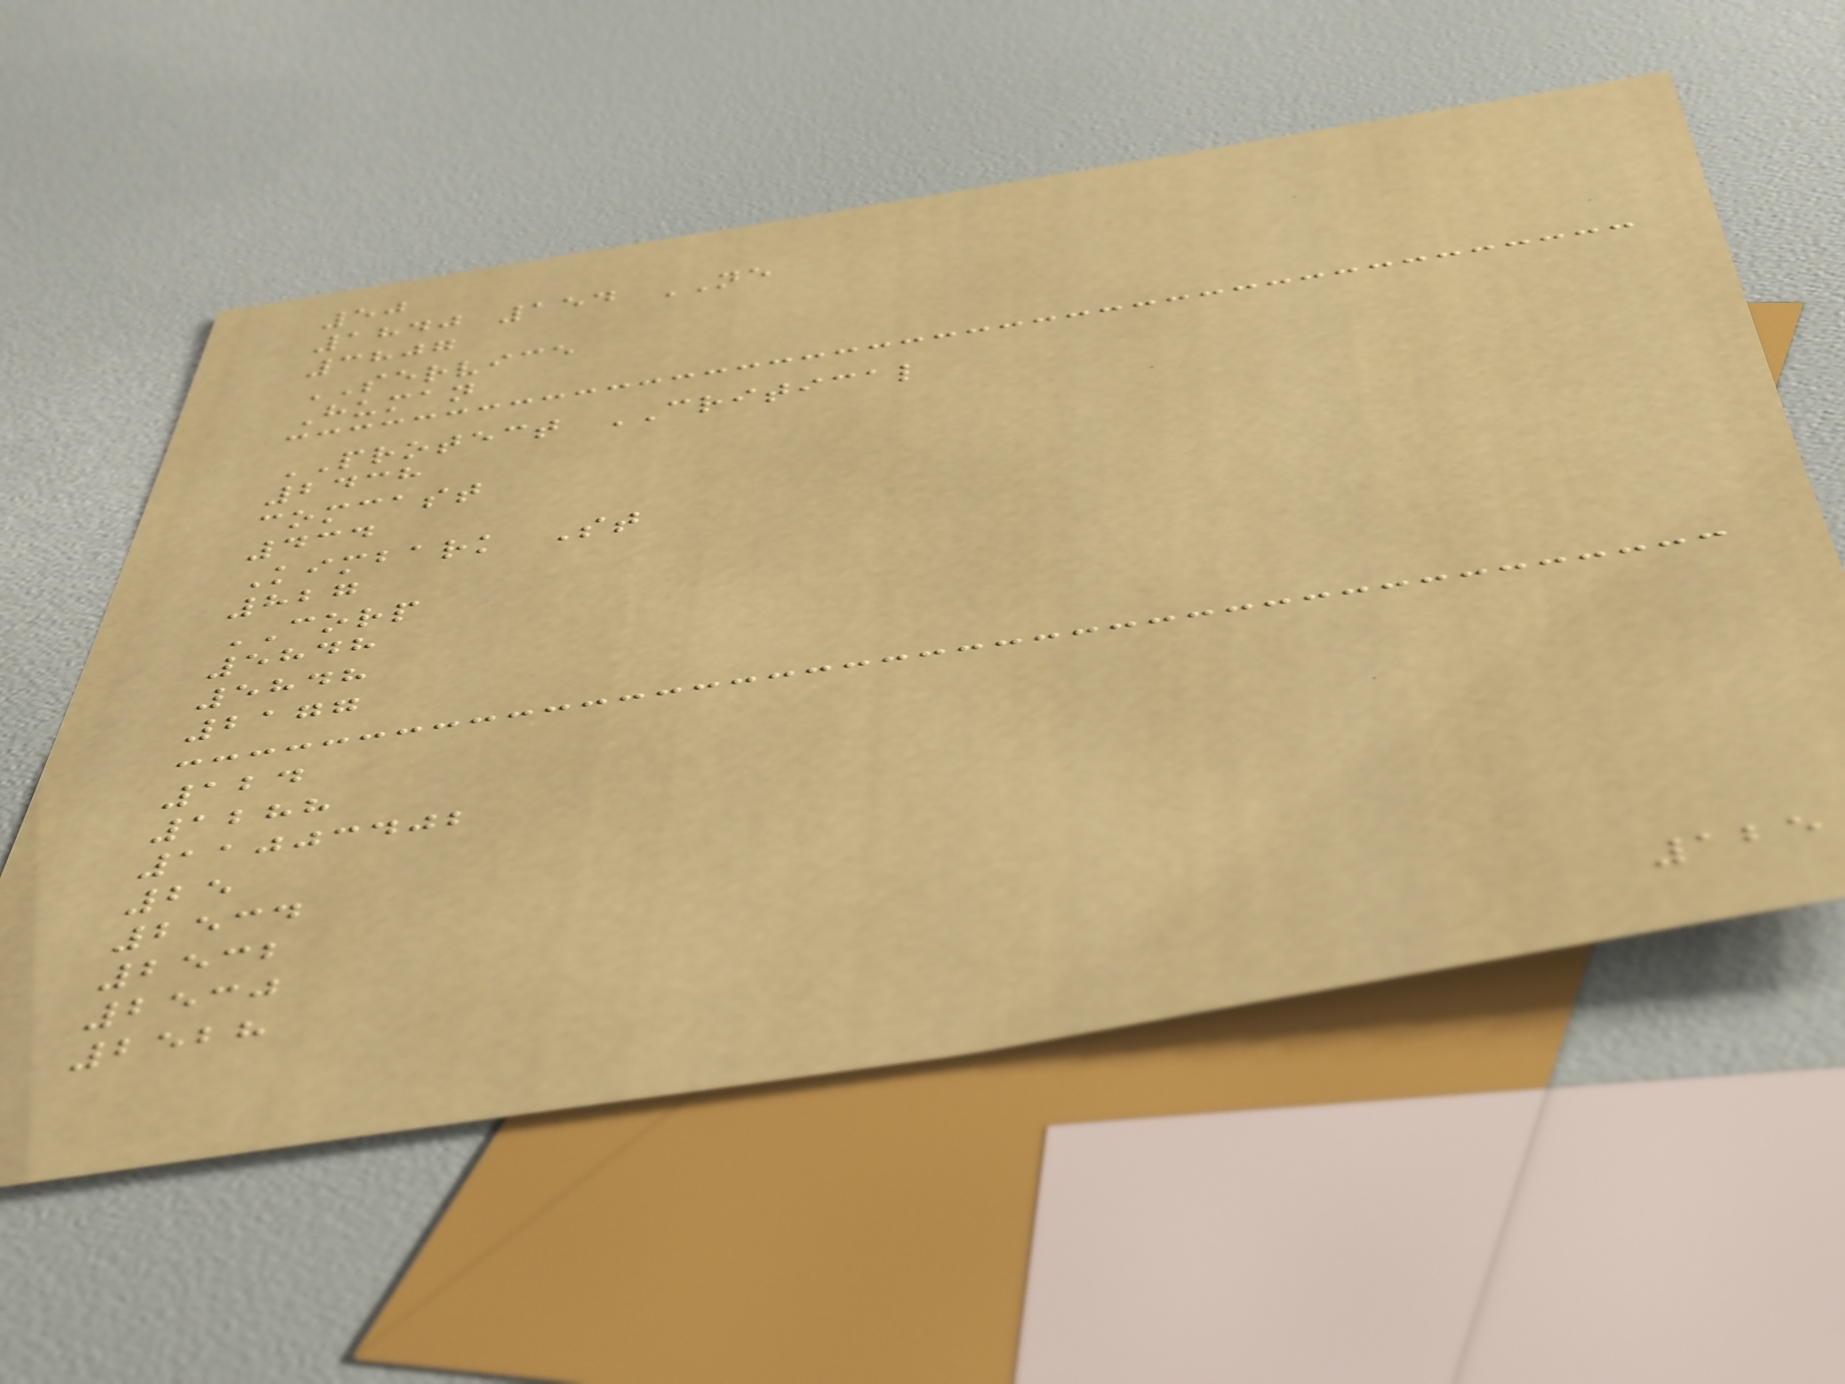50
1840 154 NE
3807
SERVICE
Human
PROTECT CRITICAL
2438
comcast
434
Kimbark St
827
CORP
5848
5848
2177
124
1288
11003402
25
2534
2532
2530
2528
125
